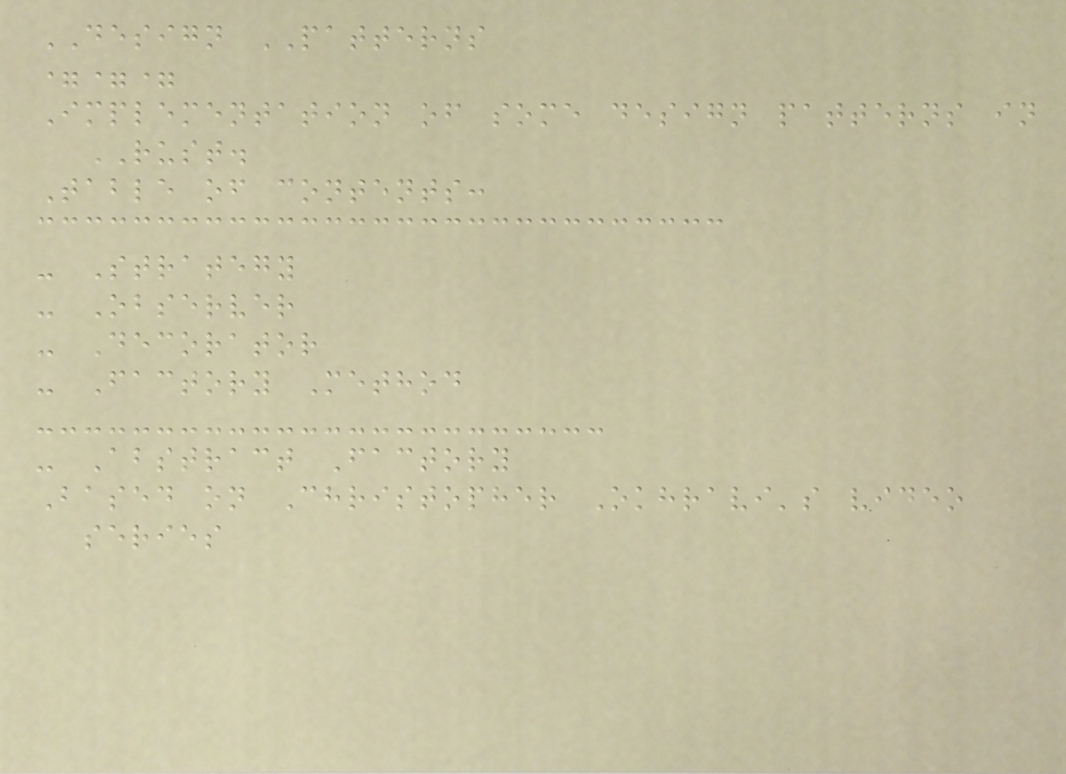DESIGN PATTERNS
===
Implementation of some design patterns in
RUST.
Table of contents:
- Strategy
- Observer
- Decorator
- Factory Method
- Abstract Factory
Based on Christopher Okhravi's video
series
